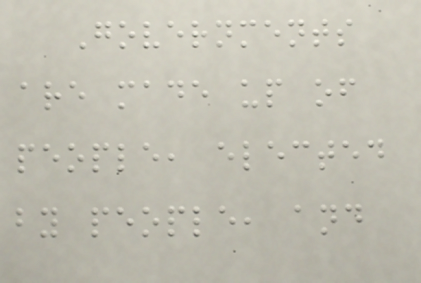Governments
are made up of
people, elected
by people, and
